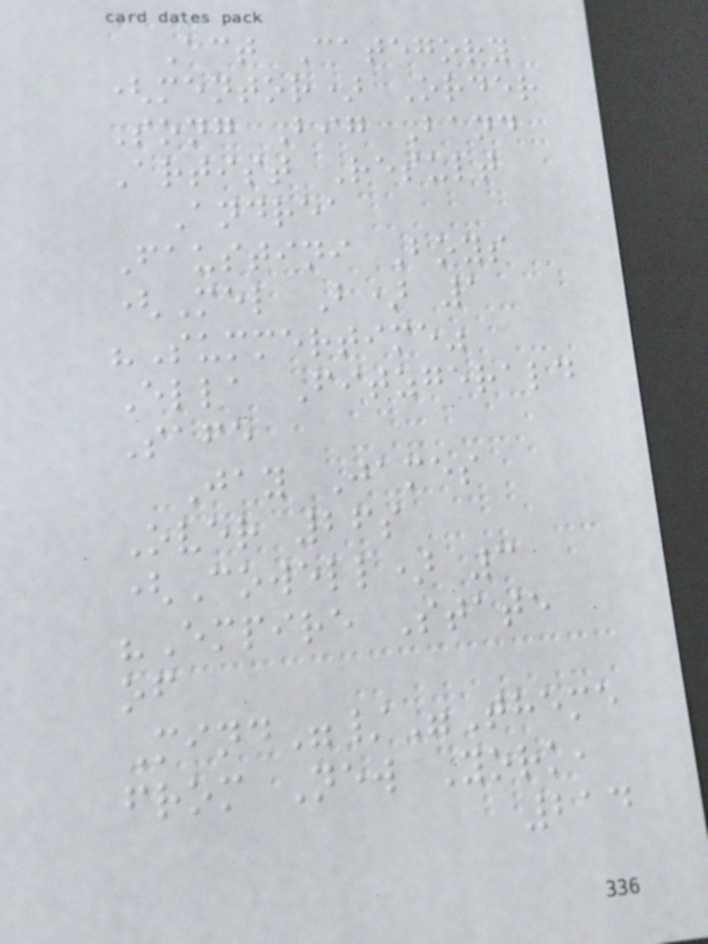Act Category
(mentor) Order
Song Big Band
Artist Result
Andrea
Faustini Boys
(Mel B) 1
"Summertime"
Ella Fitzgerald
Safe
Jay James
Over 26s
(Cowell) 3
"Empire State
of
Mind"/"Theme
from New York,
214
